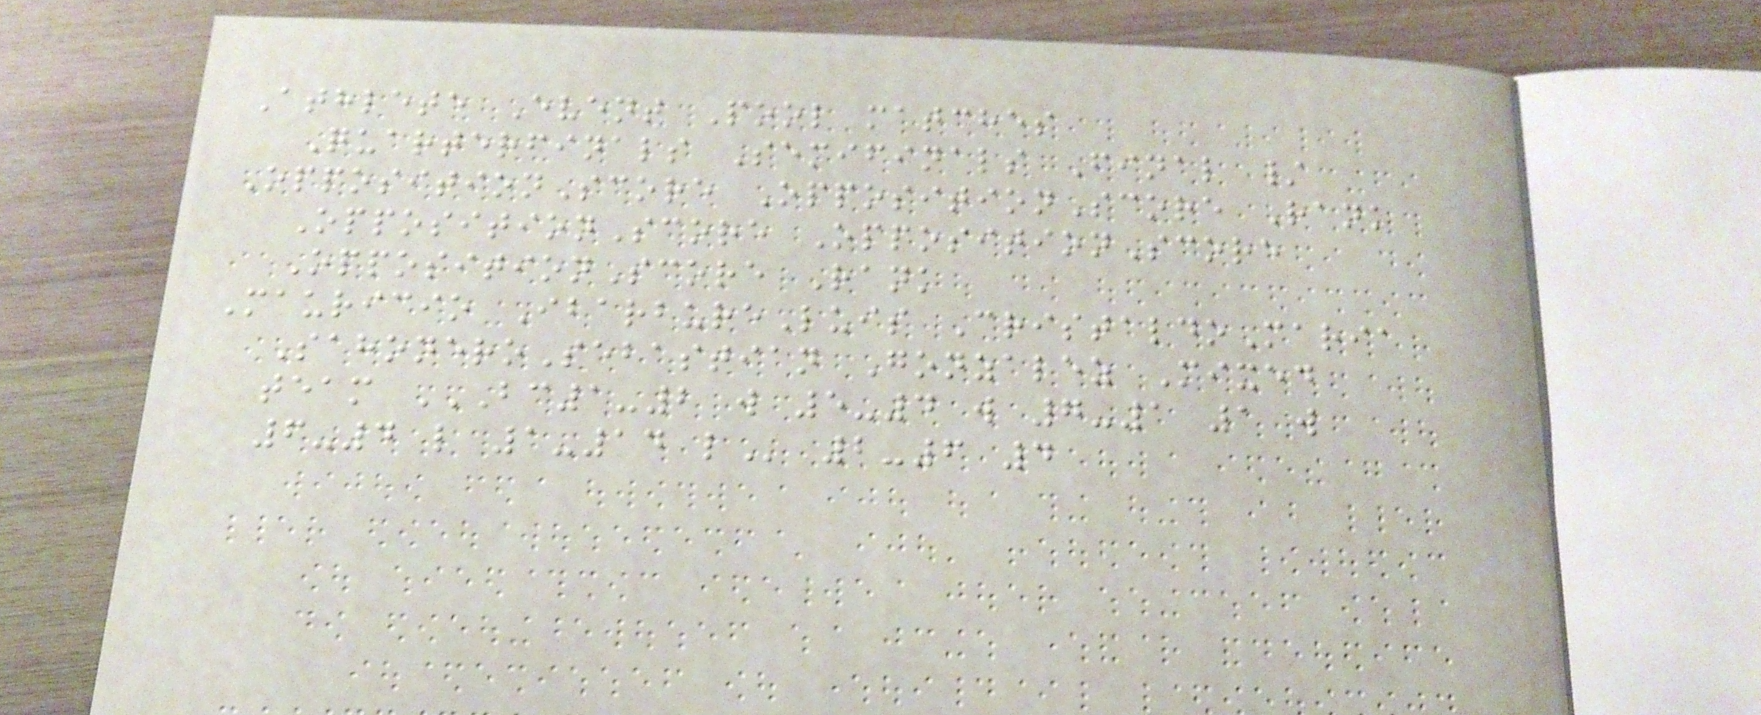Athlete Event Pool matches
Quarterfinals Semifinals Final /
OppositionScore OppositionScore Rank
OppositionScore OppositionScore
OppositionScore Rank
Mauricio IbarbureLuis CristaldoMaria
SahoneroSebastian Gonzalez Mixed
team BC1-2 W 5-4 W 7-1 1 W
6-4 L 1-14 L 2-6 4
